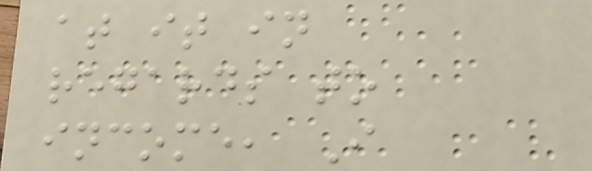at it in
regards to
income, I
